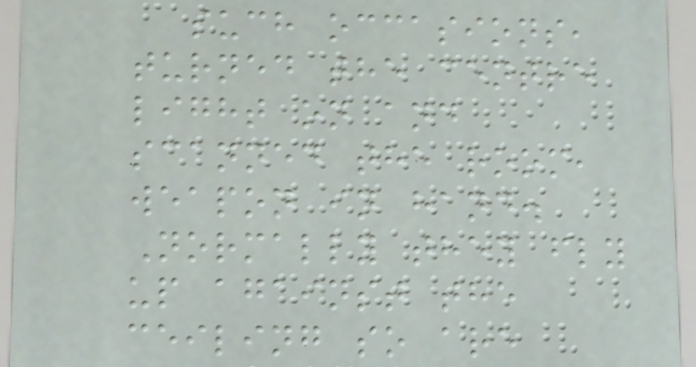such occasions,
turned the centre
light on and
scanned the room,
weapon in hand.
Normally they fly
up against the
ceiling so are
